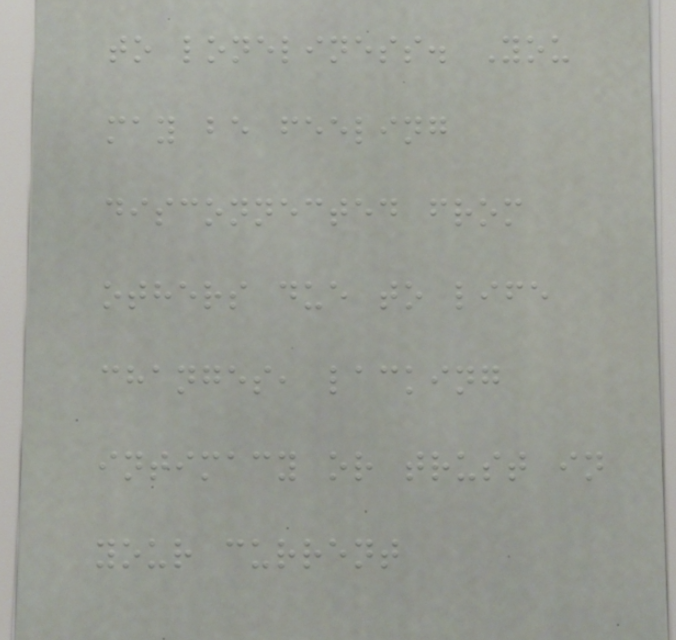to loneliness. You
may be feeling
disconnected from
others due to life
changes, lacking
intimacy or trust in
your current
